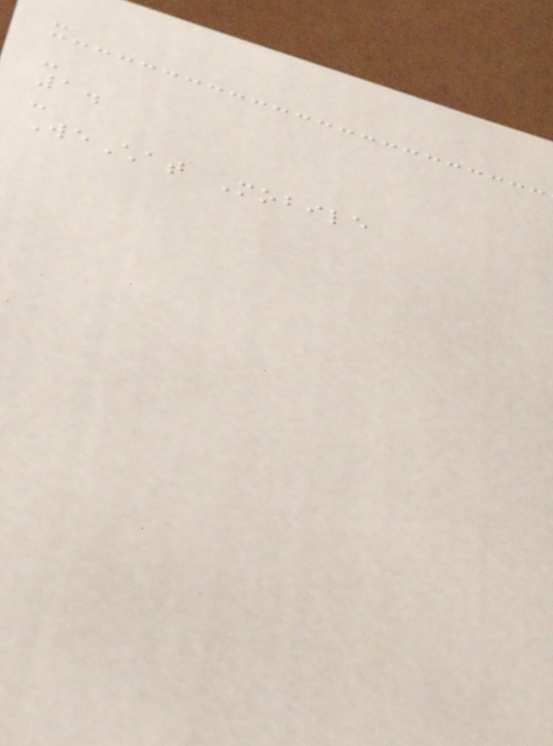-
-
1.
-
WeChat Mobile
